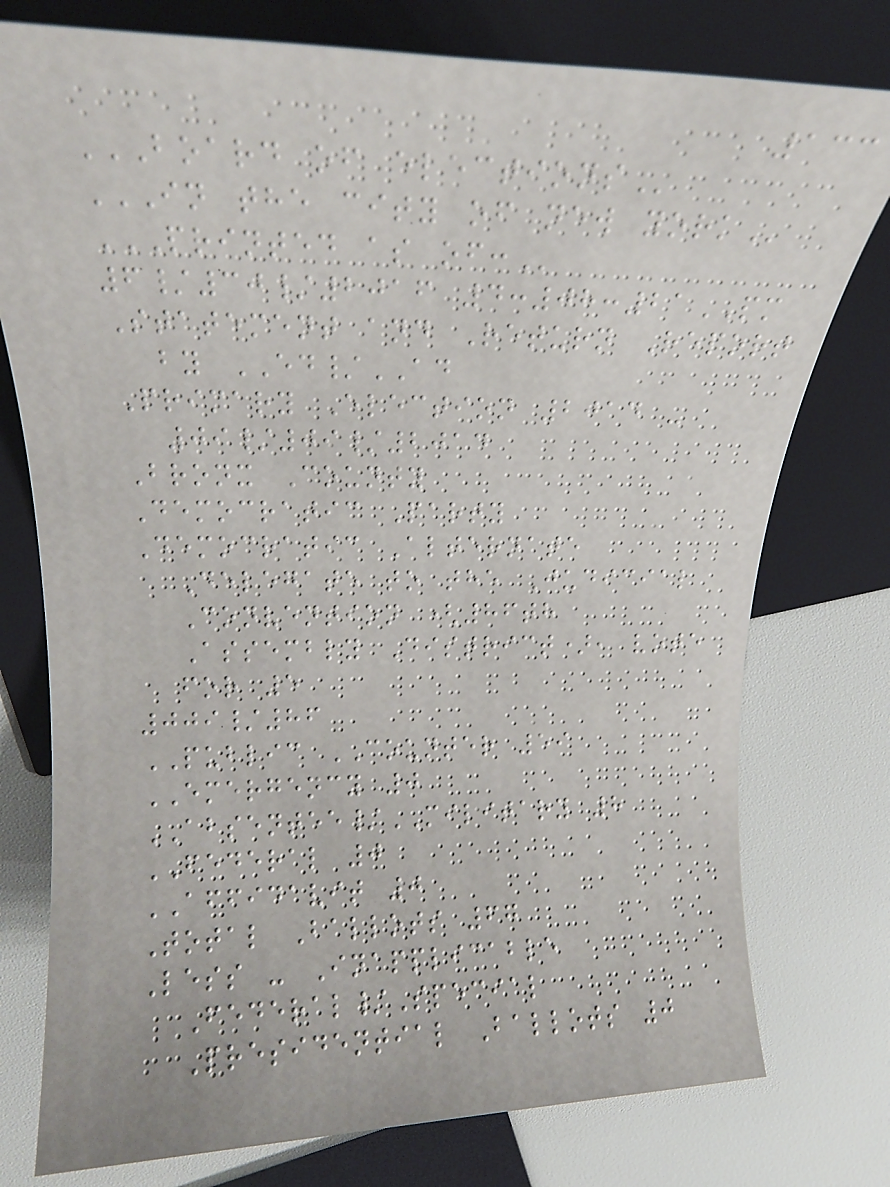133
BOARD OF ELECTIONS
IN THE CITY OF NEW YORK
PRINTED AS OF:
6/30/2016 4:08:21PM
Statement and Return Report
by ED/AD
Primary Election 2014 -
09/09/2014
Bronx County
Democratic Party
Democratic Alternate
Delegate to the Judicial
Convention (86th
Assembly District), vote
for 5
009/86
PUBLIC COUNTER 59
EMERGENCY 0
ABSENTEE/MILITARY 8
FEDERAL 0
AFFIDAVIT 0
Total Ballots 67
Less - Inapplicable
Federal/Special
Presidential Ballots 0
